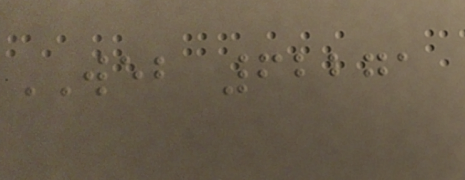WEB 62271
